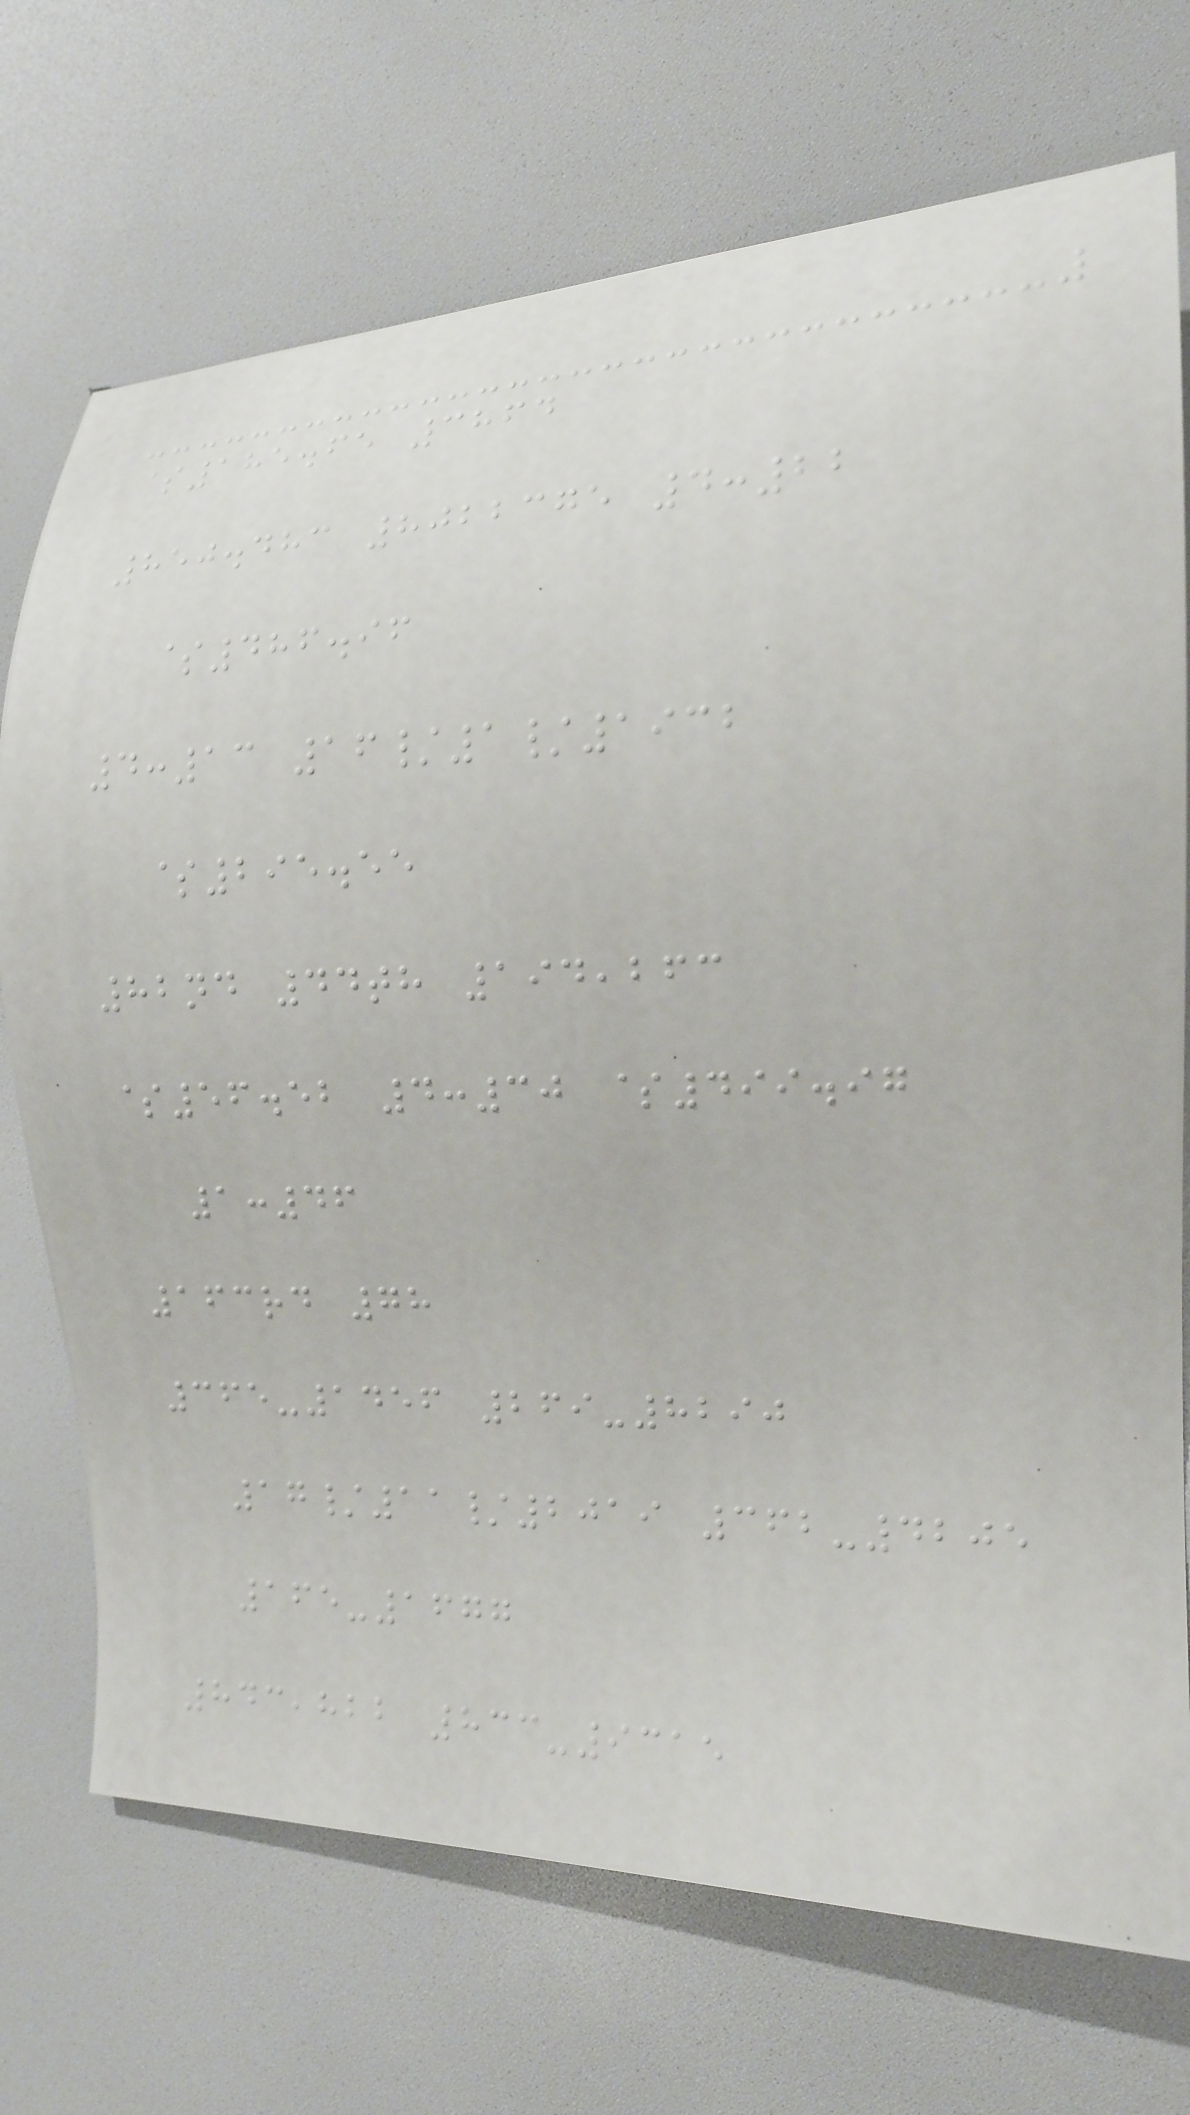$185.65 3864
850.483 8022375 4:22
$486.96
4:13 16/1/1932
$295.55
82nd 44th 194,263
$56.52 4:30 $499.97
1:46
163rd 78
365-1456 269-8290
17/11/2019 362-4205
165-1677
843,822 833-9315
